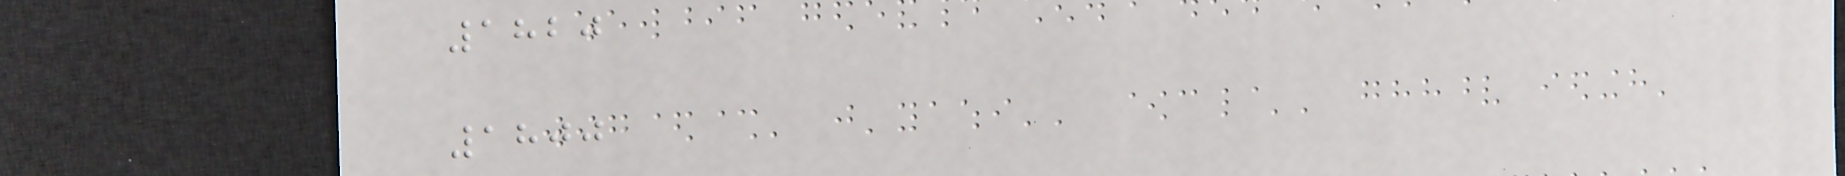1820
1800
